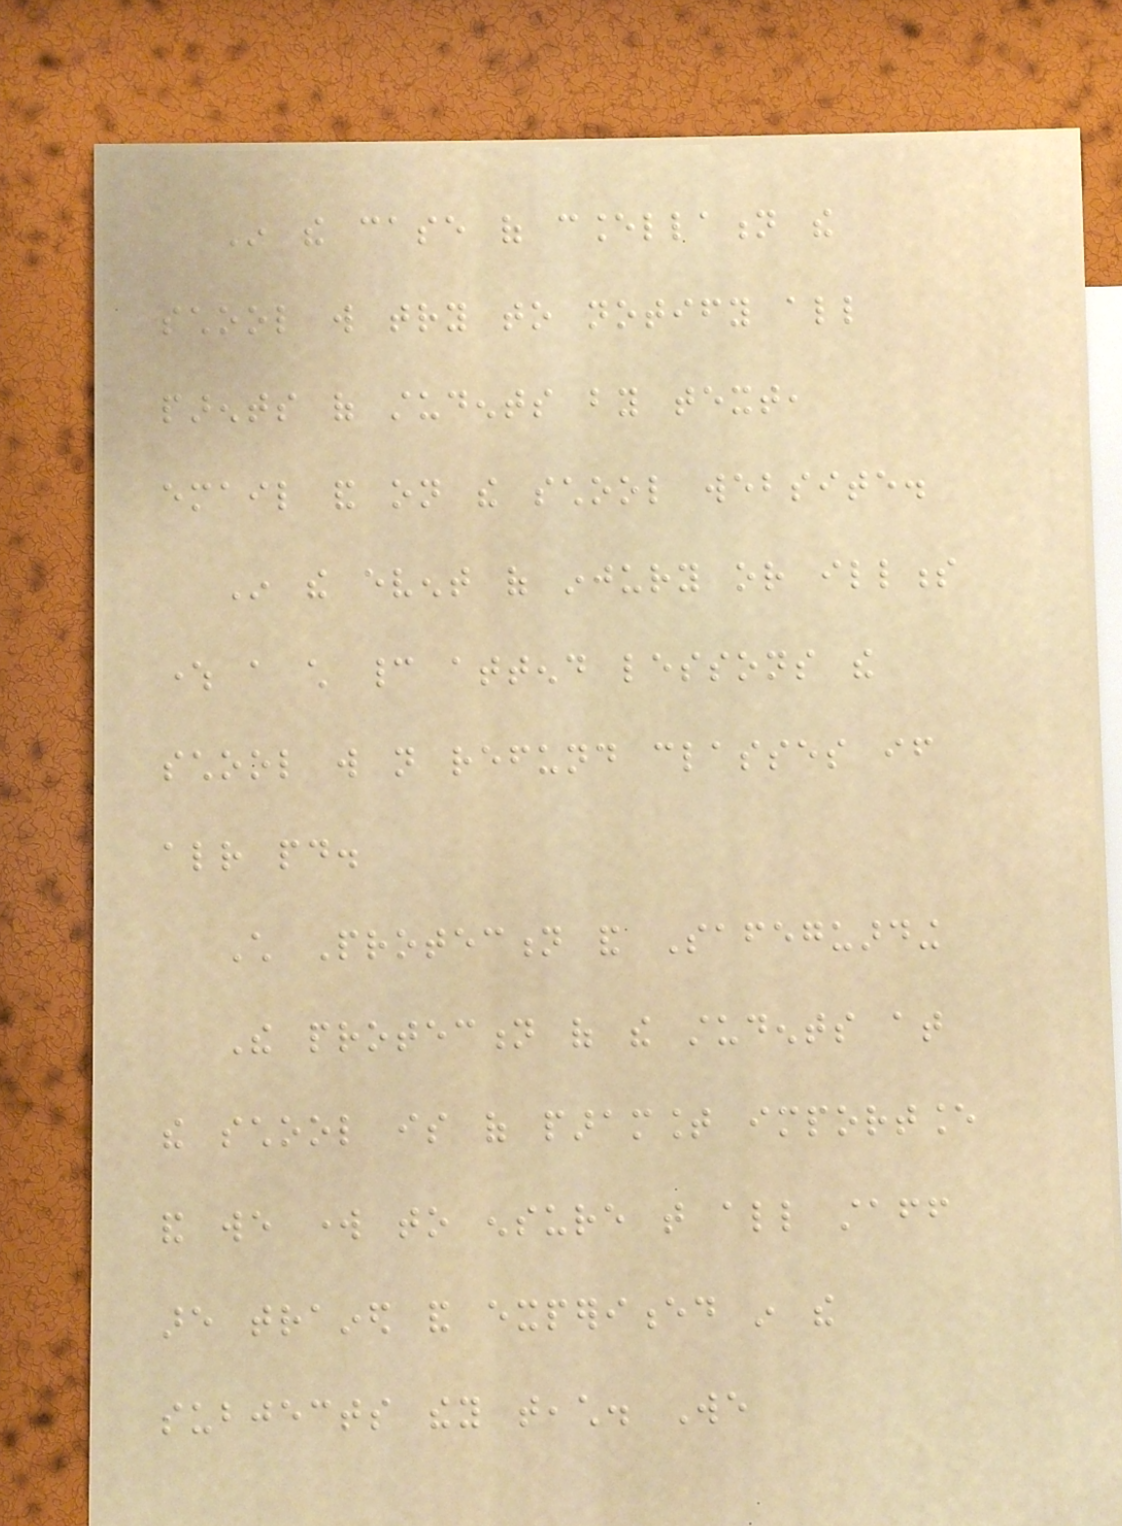In the case of cancellation the
school will try to notify all
parents of students by text,
email and on the school website.
In the event of injury or illness
where a child cannot attend lessons the
school will not refund classes if
already paid.
Child Protection and Safeguarding
The protection of the students at
the school is of paramount importance
and we work to ensure that all staff
are trained and experienced in the
subjects they teach. We
